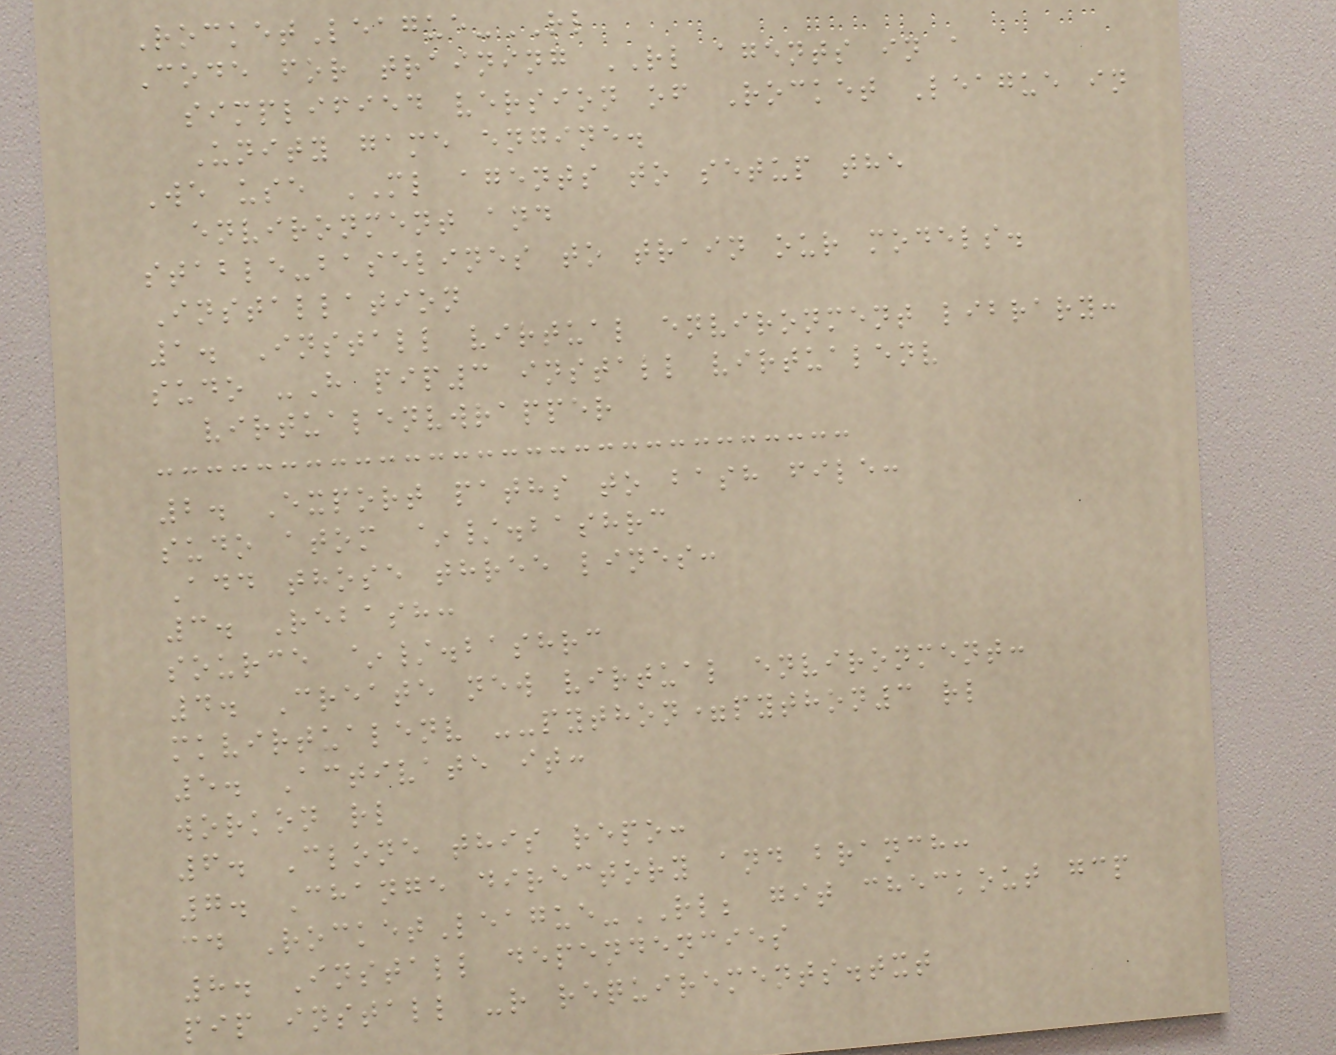RocketLeague-RL
Code for training RL agents in a
simplified version of Rocket League in
Unity game engine.
We use ML agents to setup the
environment and
stable-baselines to train our models.
Installation
1. Install virtual environment library:
sudo -H pip3 install virtualenv
virtualenvwrapper
2. Export paths to bash file:
sudo atom ~/.bashrc
Add those three lines:
3. Rebash:
source ~/.bashrc
4. Create new virtual environment:
mkvirtualenv --python=python3 rl
5. Activate it:
workon rl
6. Clone this repo:
7. Change directory and branch:
cd RocketLeague-RL; git checkout gcp
8. Install dependencies
pip install -r requirements.txt
